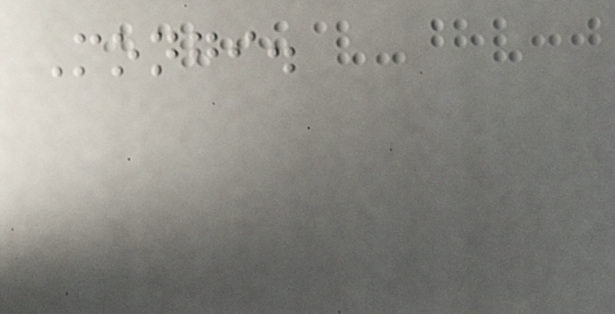Mongi.
